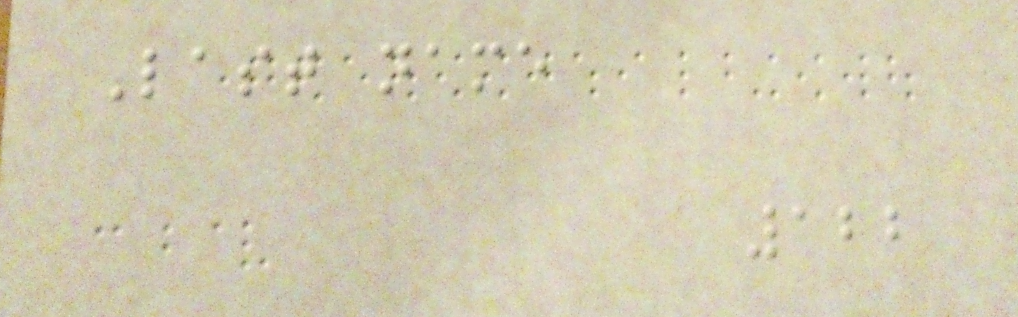Last name
122
